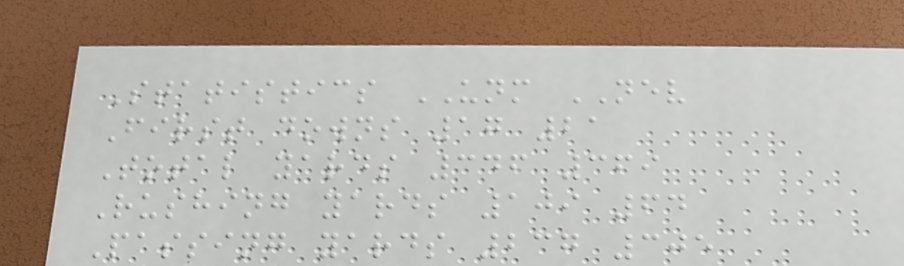Statistics UNM NEV
First downs 17 21
Total yards 346 369
Rushing yards 109 64
Passing yards 237 305
